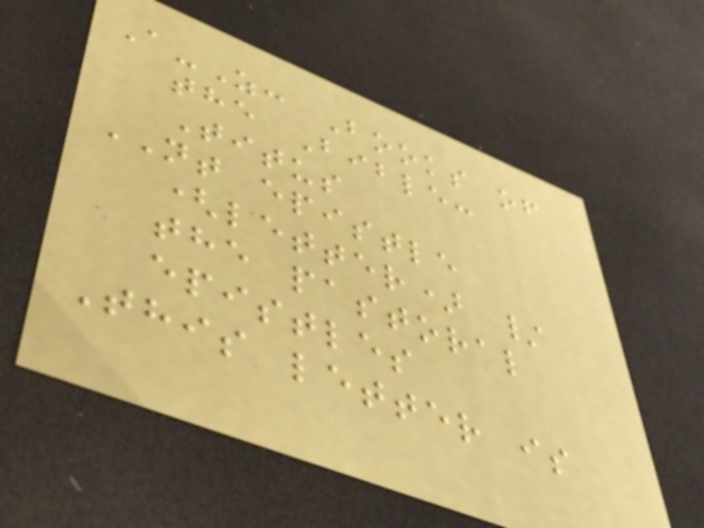A-Z: Books of
the Bible:
Titus
NT epistle
(letter) /
the pastoral
epistles
This letter is
